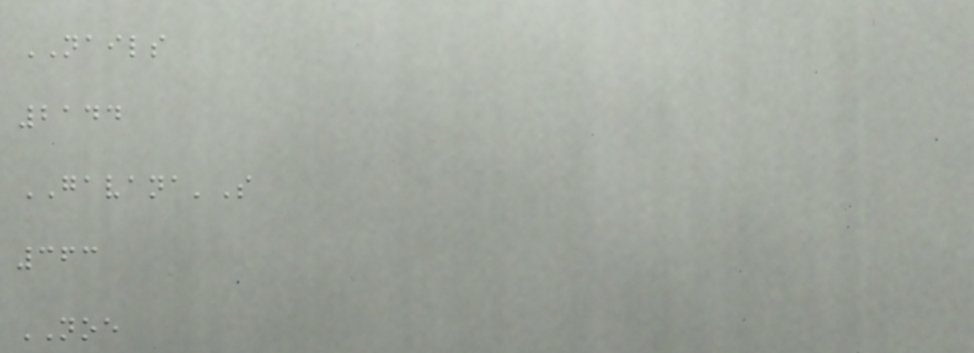NAILS
2144
GAVANA'S
363
NOE
